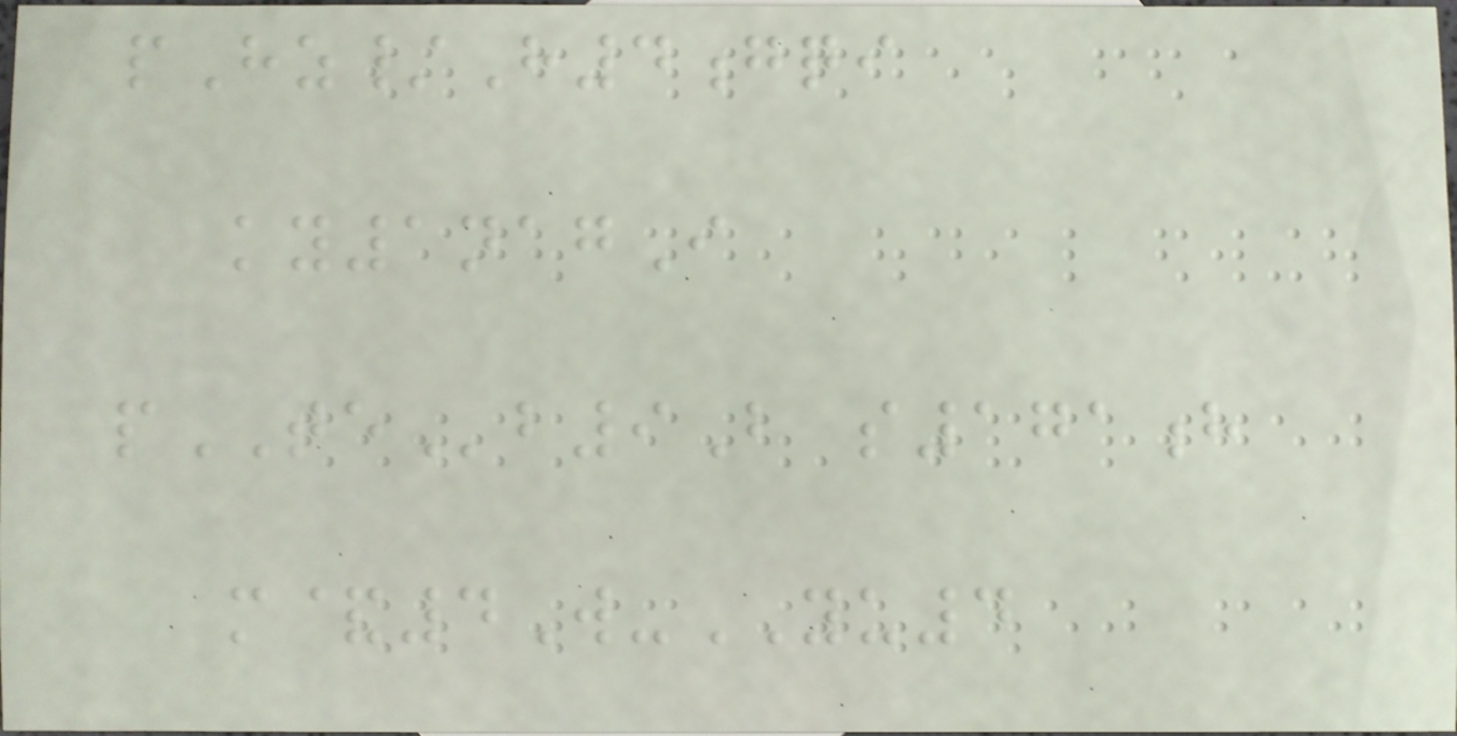pHz/H4gqi
ky1nagI
pTEb9B s171h
m&4W-YU4
